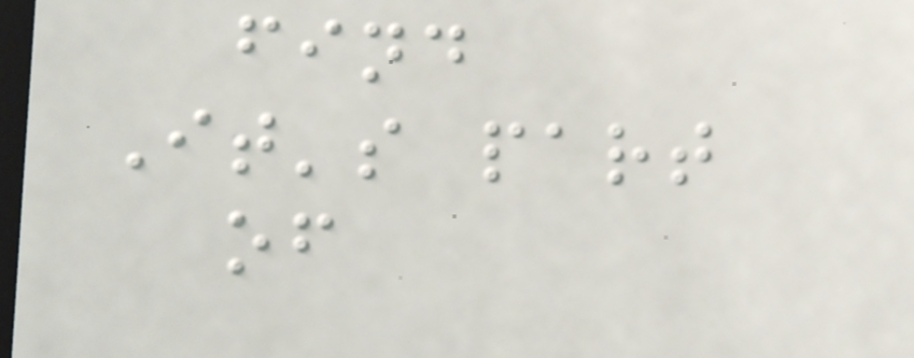find
It's part
of
